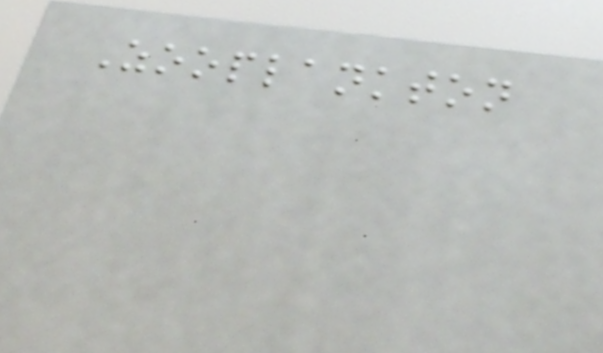Zooplankton
